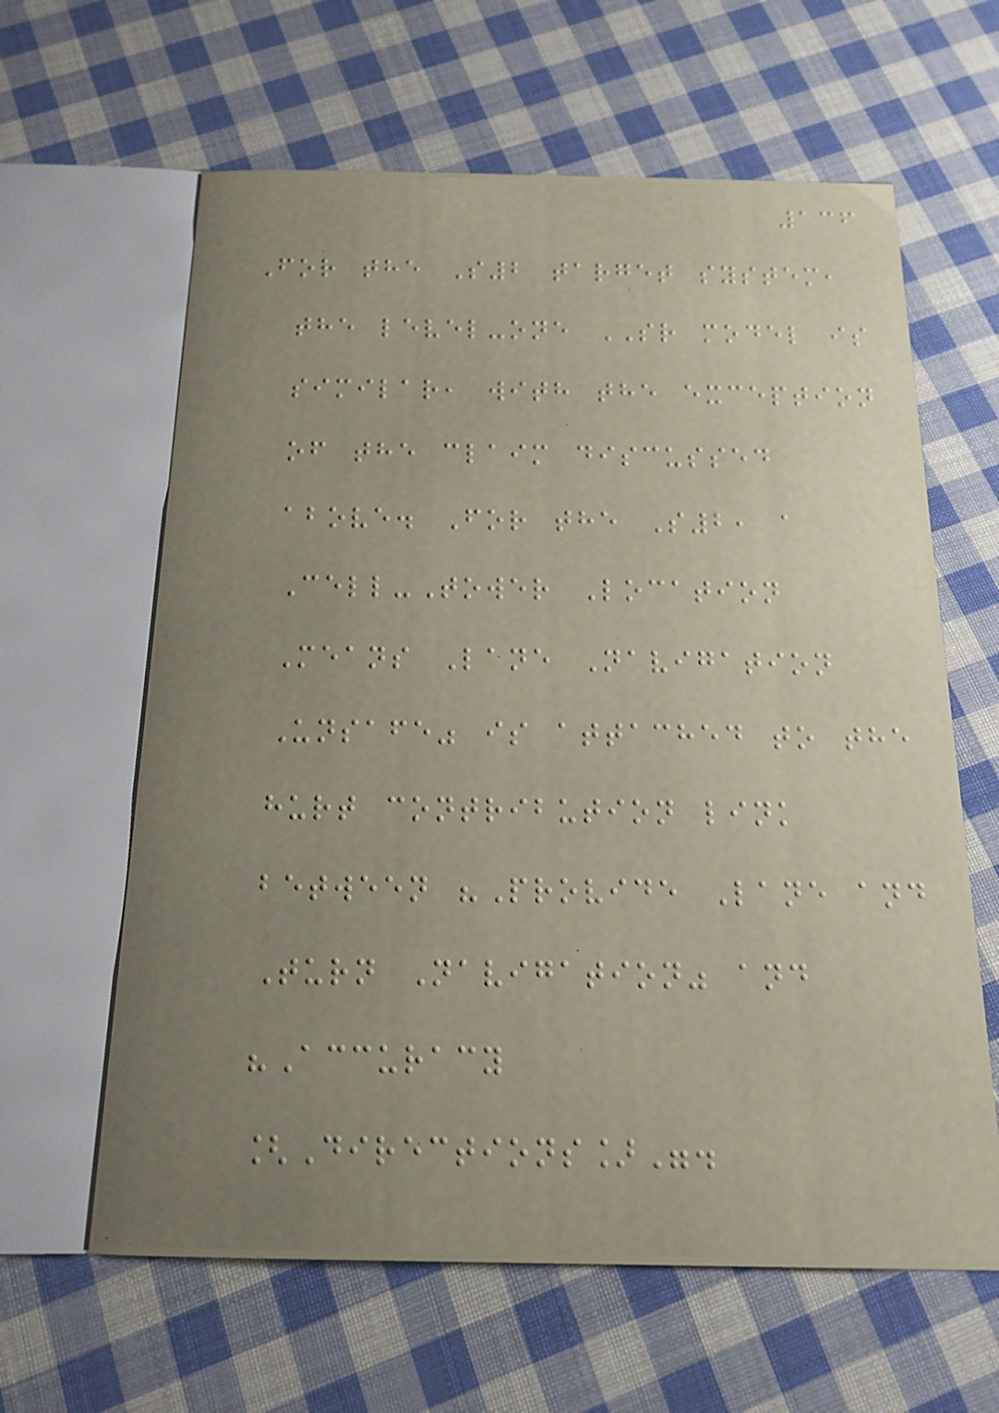136
For the S2 target system,
the level-one SR model is
similar, with the exception
of the claim discussed
above. For the S2, a
Cell-Tower Location
Means Lane Navigation
Unsafe" is attached to the
hurt contribution link
between "Provide Lane and
Turn Navigation" and
"Accuracy
[Directions]".
